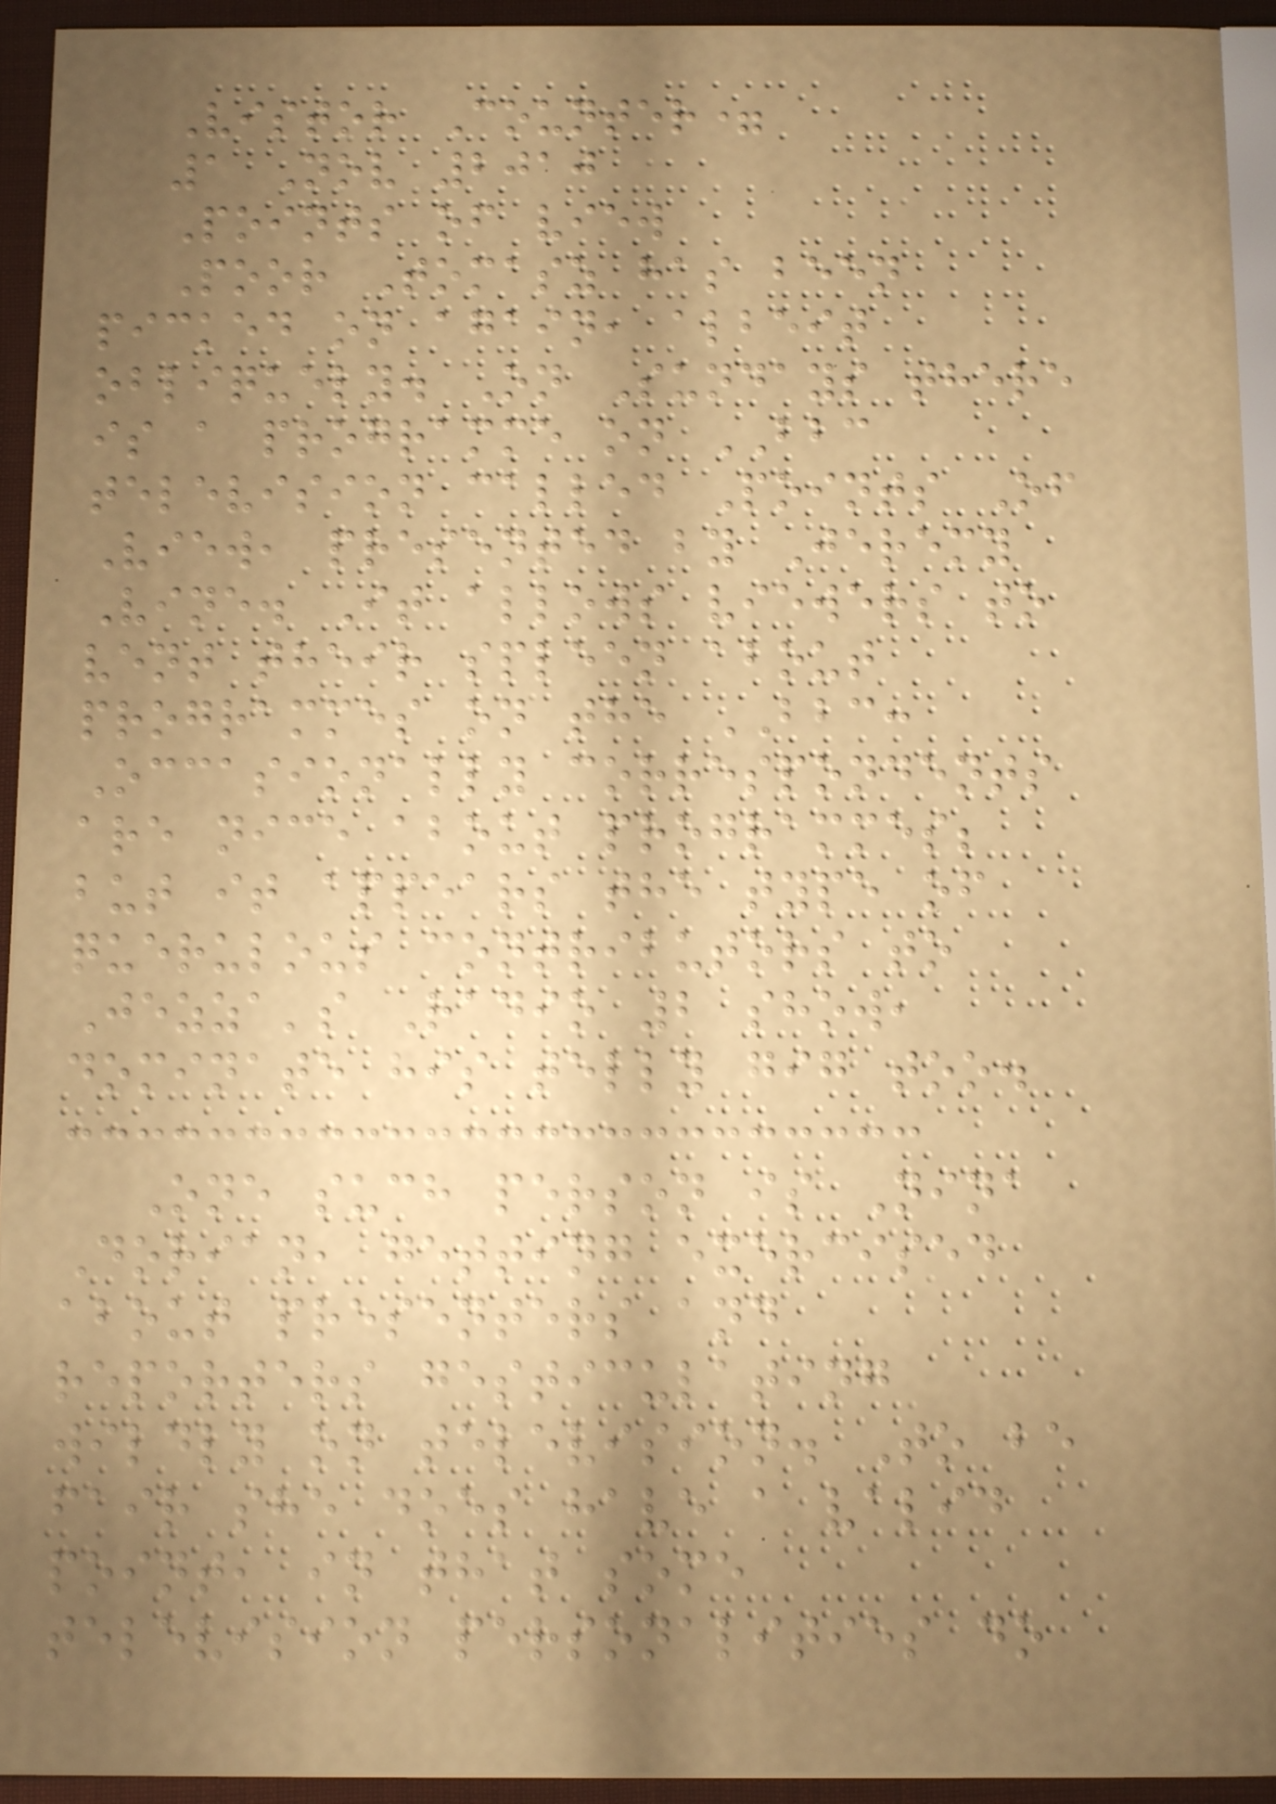Vistor Counter=
1 Nov 2010
Points of view
Poor Tomasz has been
picked on again, albeit
obliquely. On Sundays there
is a programme on BBC
television called Points Of
View, presented by Jeremy
Vine. It allows viewers to
vent their spleen about
programmes on the BBC:
Occasionally correspondents
are nice about programmes;
but it appears the type of
querulous contributors to
Jezza's Radio 2 show,
dominate his telly gig too.
One such person is Nina
Dorian, getting exercised
about presenters and
reporters gesticulating
wildly on television. To be
fair she does have a valid
point, in that some
television personalities do
